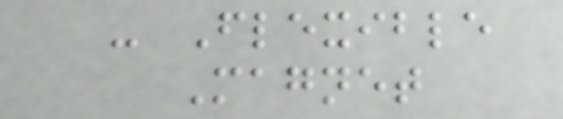- Flexible
Magnet
